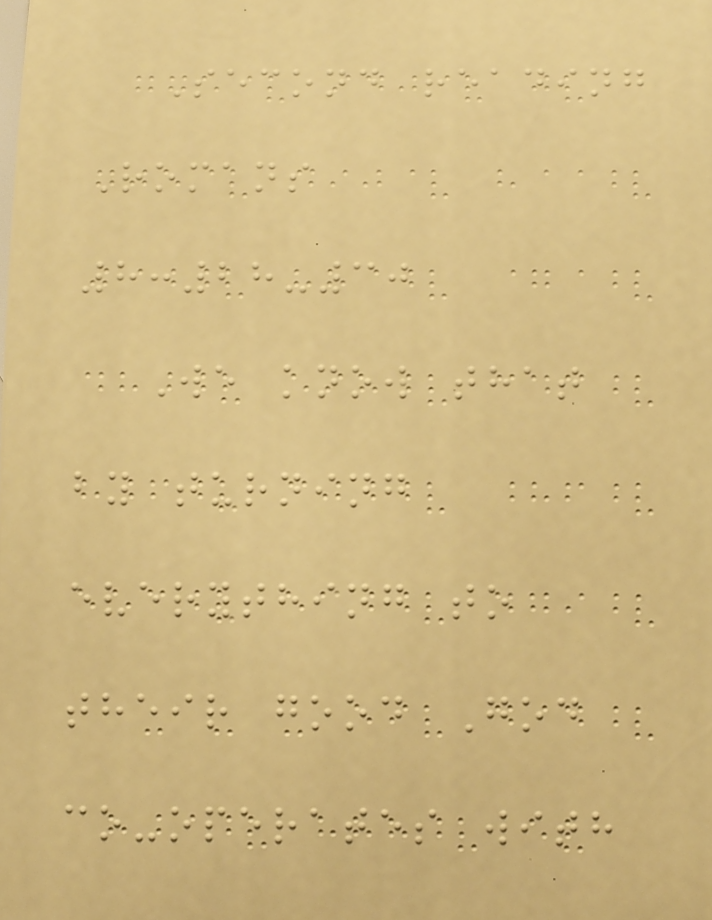Second reading
Romans
8:28-30
We know that
by turning
everything to
their good God
co-operates with
